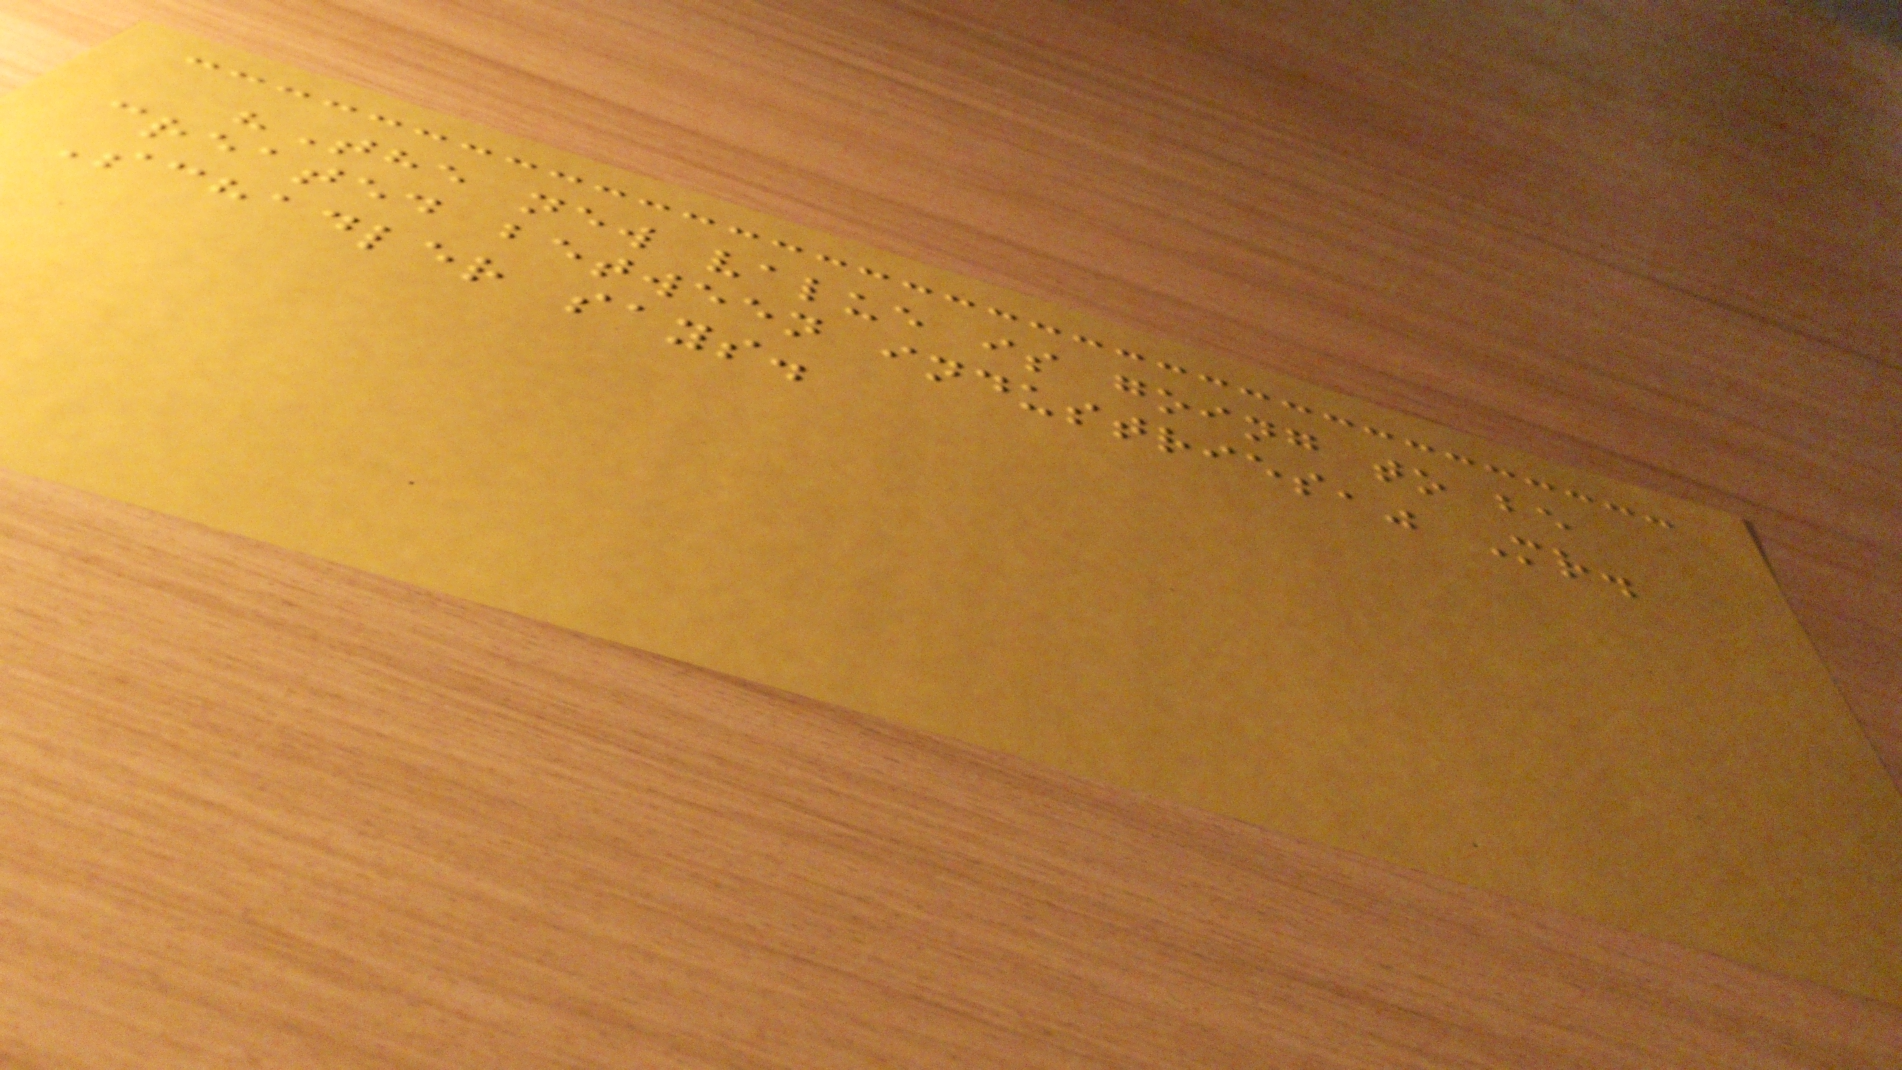"The new value is going to be
created between industries," Mr.
Schadler says.
